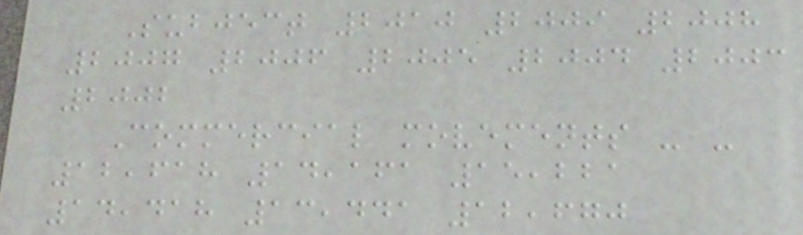Subject 2010 2009 2008
2007 2006 2005 2004 2003
2002
Commercial movements - -
12,618 14,161 15,221
14,418 13,441 12,670
